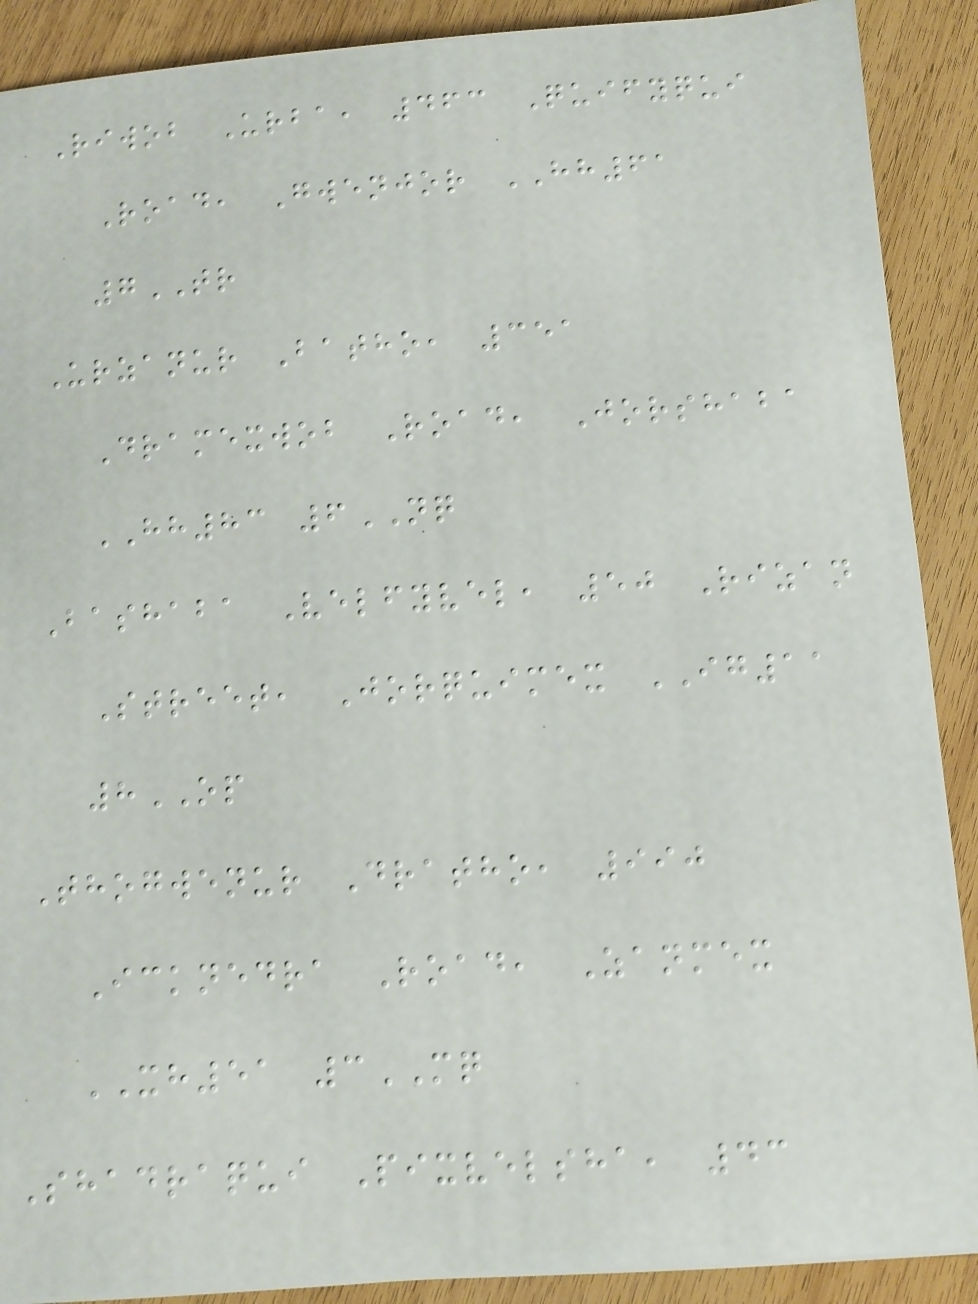Riwob Urba, 463 Quifyqui
Road, Gwenjor HH61
7TR
Urzanur Batho, 351
Dramexwob Road, Jorshaba
HH83 6NQ
Bashaba Velfyvel, 50 Rizan
Street, Jorquimex IG11
8OP
Thogwenur Dratho, 990
Icknedra Road, Zanmex
XH51 3MQ
Shadraqui Pixvelsha, 43
